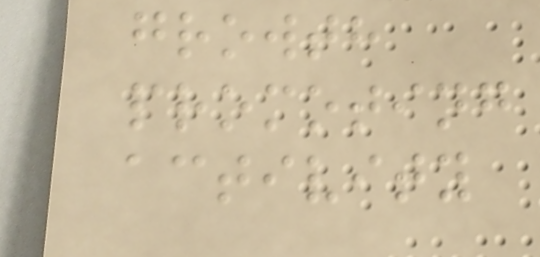growth
promoting
activity
